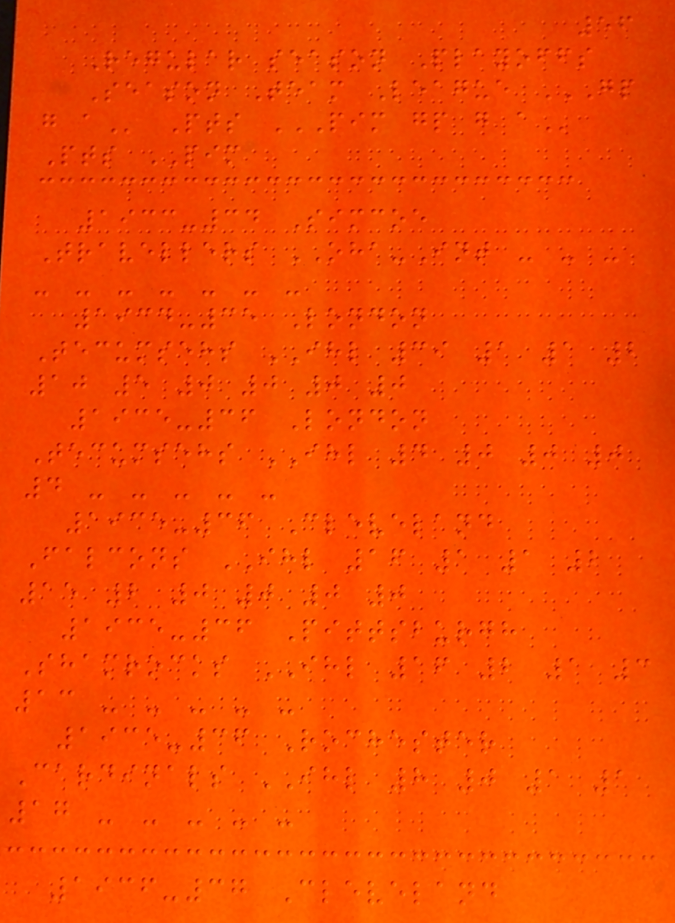56
Regular season Playoffs
Season Team League GP
G A Pts PIM GP G A
Pts PIM
1933-34 Simcoe
Travellers OHA-Int - - -
- - - - - - -
1934-35 London
Tecumsehs IHL 39 1 1 2
10 5 0 0 0 0
1935-36 London
Tecumsehs IHL 4 0 0 0
4 - - - - -
1935-36 Cleveland
Falcons IHL 16 1 1 2
15 2 0 0 0 0
1935-36 Pittsburgh
Shamrocks IHL 16 2 1 3
13 - - - - -
1935-36 Rochester
Cardinals IHL 8 0 1 1
17 - - - - -
1936-37 Cleveland
